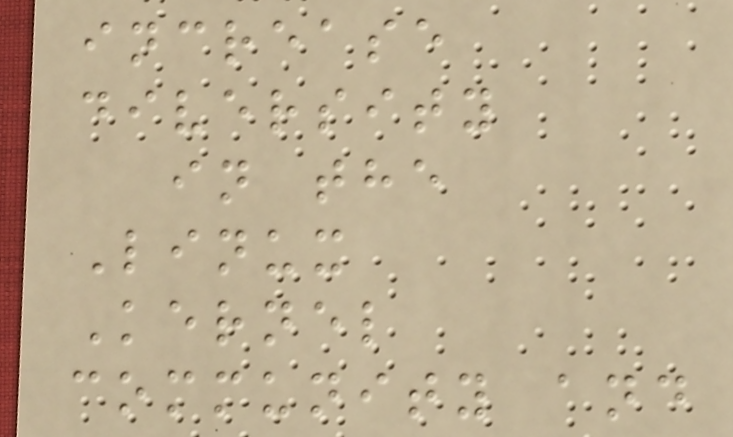increase
diversity
in the
Linux
Kernel
community and
